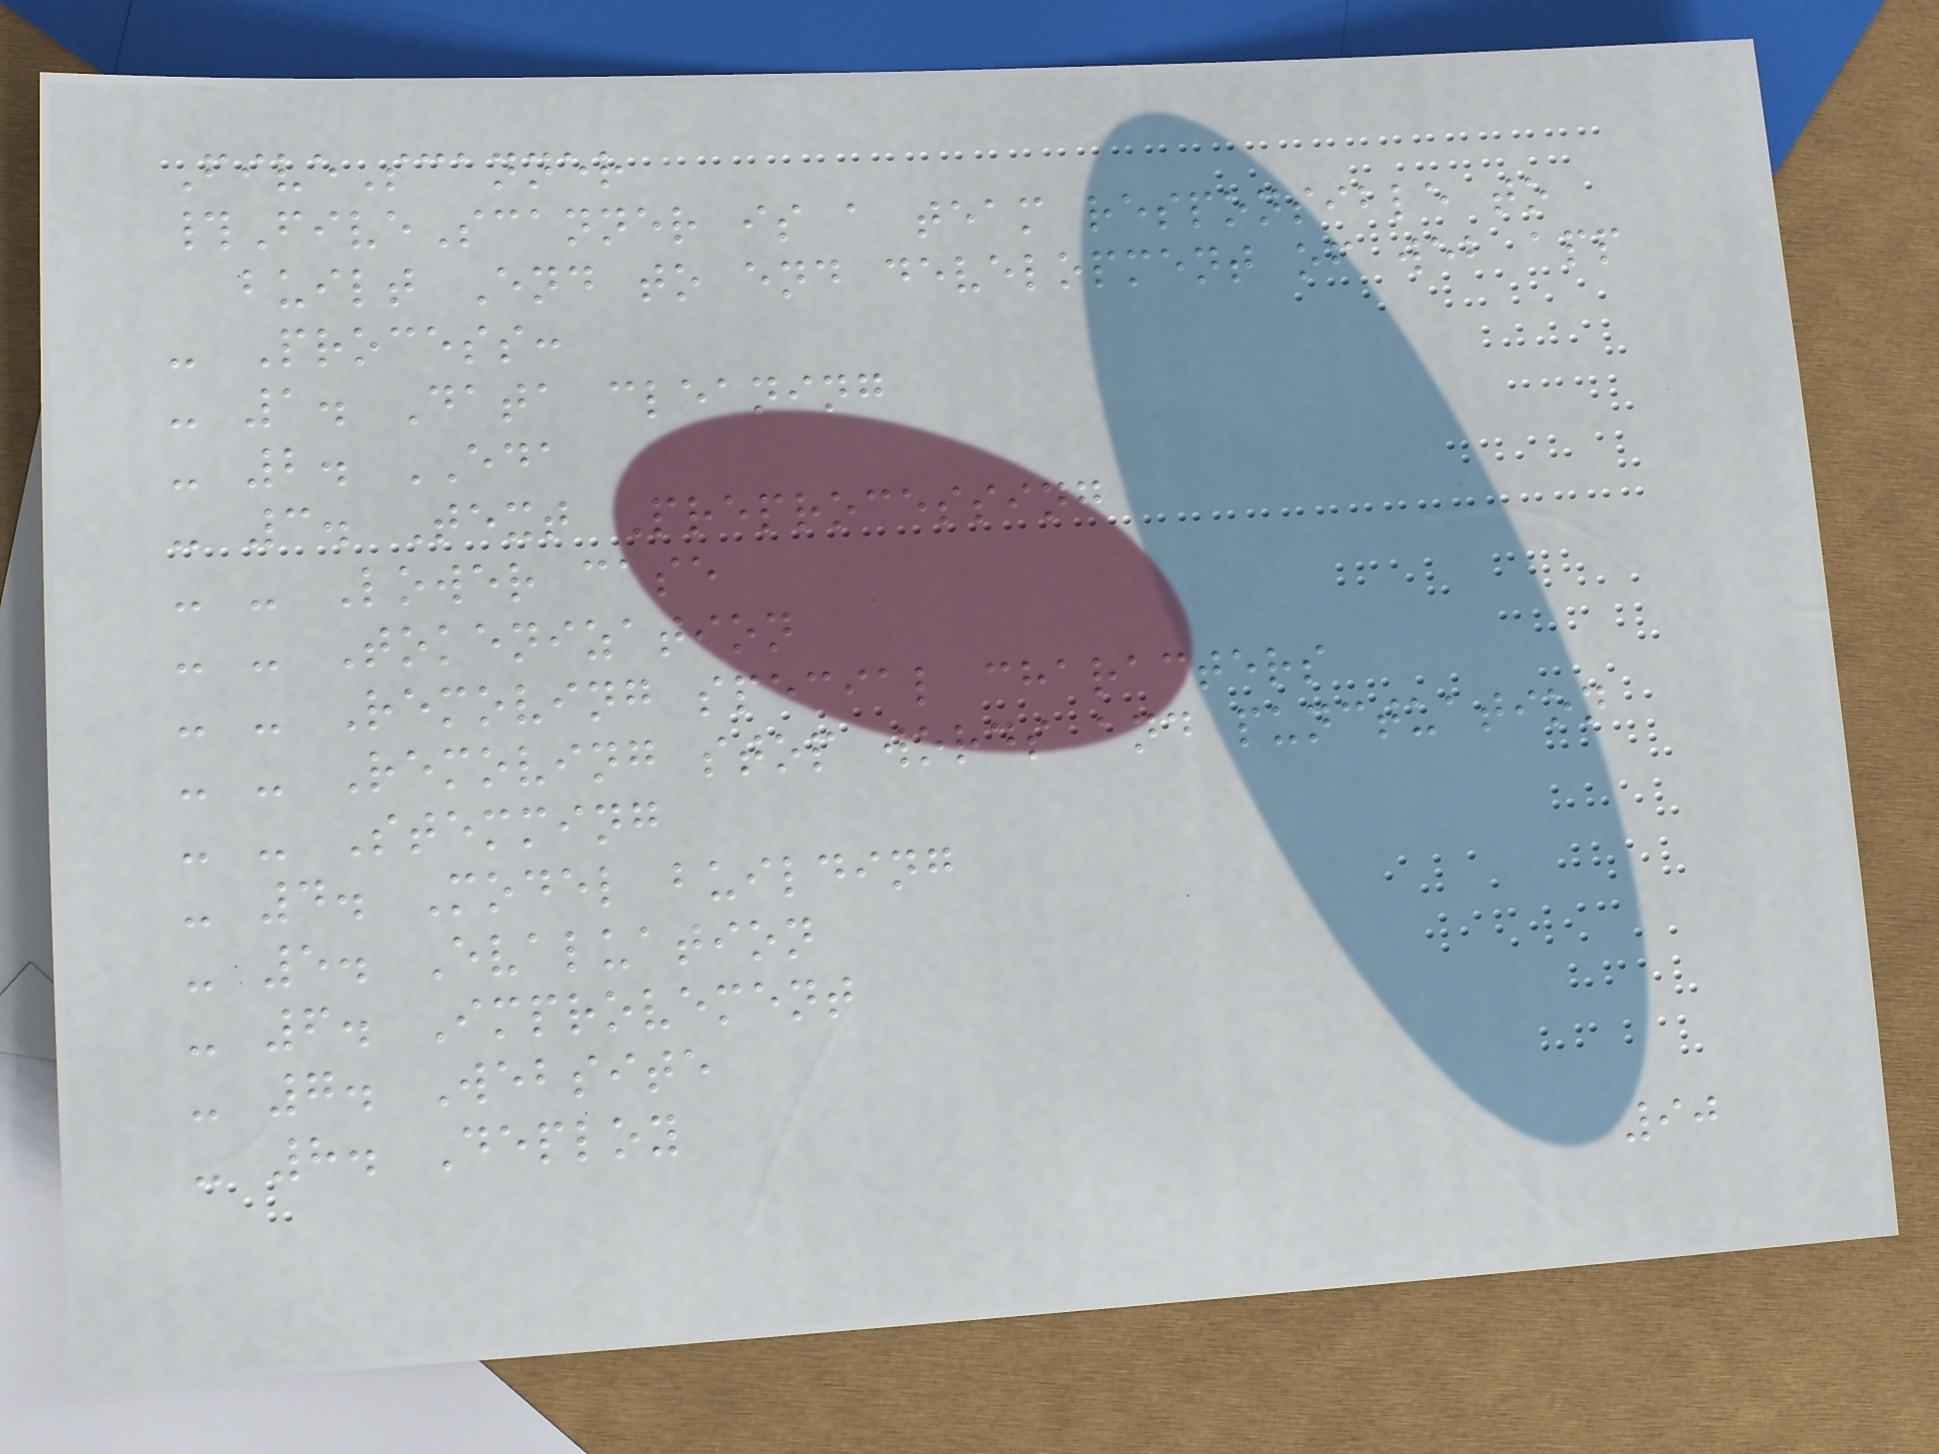FiveScanner
#FiveScanner is a team responsible to
built End to end development of web app
- Process:
- 1. Data cleaning
- 2. EDA
- 3. Text Preprocessing
- - Lower case
- - Tokenization
- - Removing special characters
- - Removing stop words and punctuation
- - Stemming
- 4. Model building
- 5. Evaluation
- 6. Improvement
- 7. Website
- 8. Deploy
90
